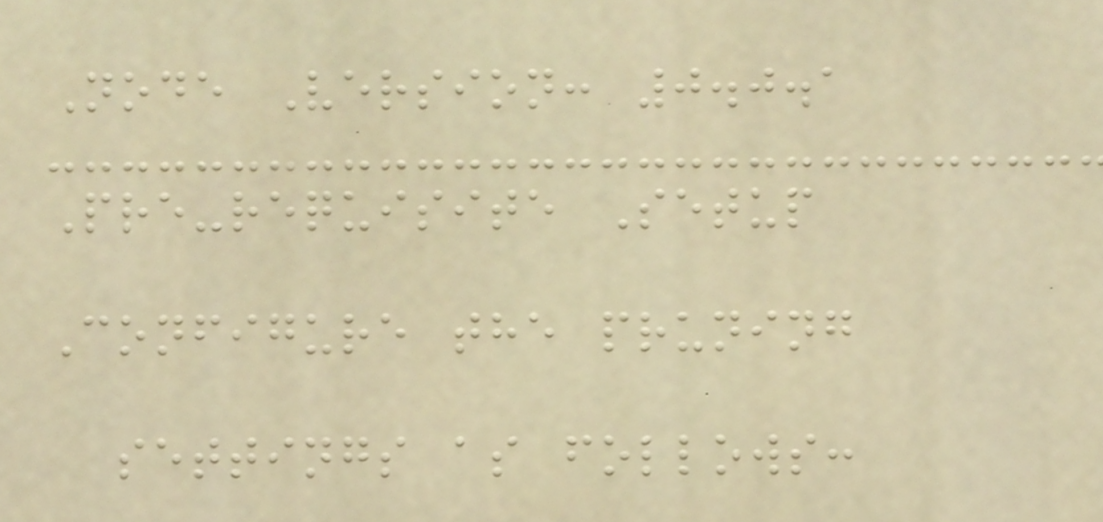Node Version: 0.0.1
Pre-requisite Setup
Configure the pruning
settings as follows:
